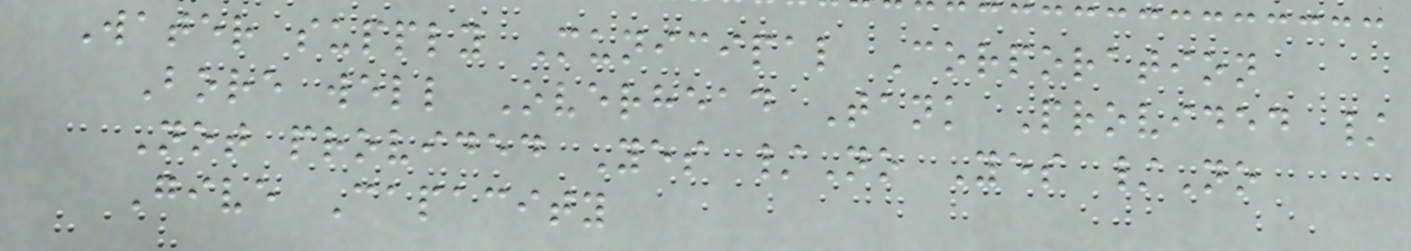Water supply Municipal Corporation
Bore well Overhead Tank Provided /
Not provided Yes /No Yes /No
Give Capacity
